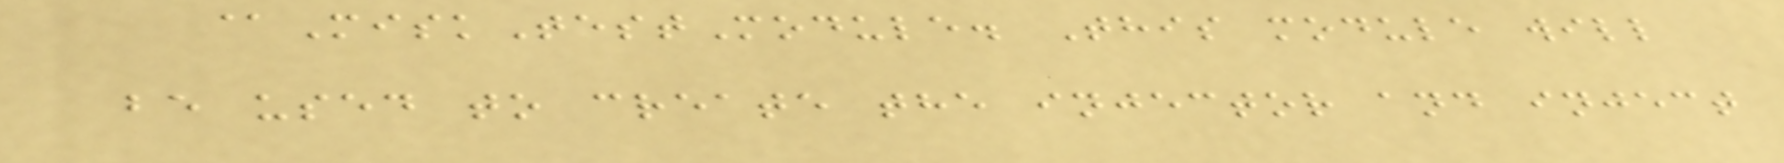@MiskTestModule. This module will
be used to create the injector and inject
